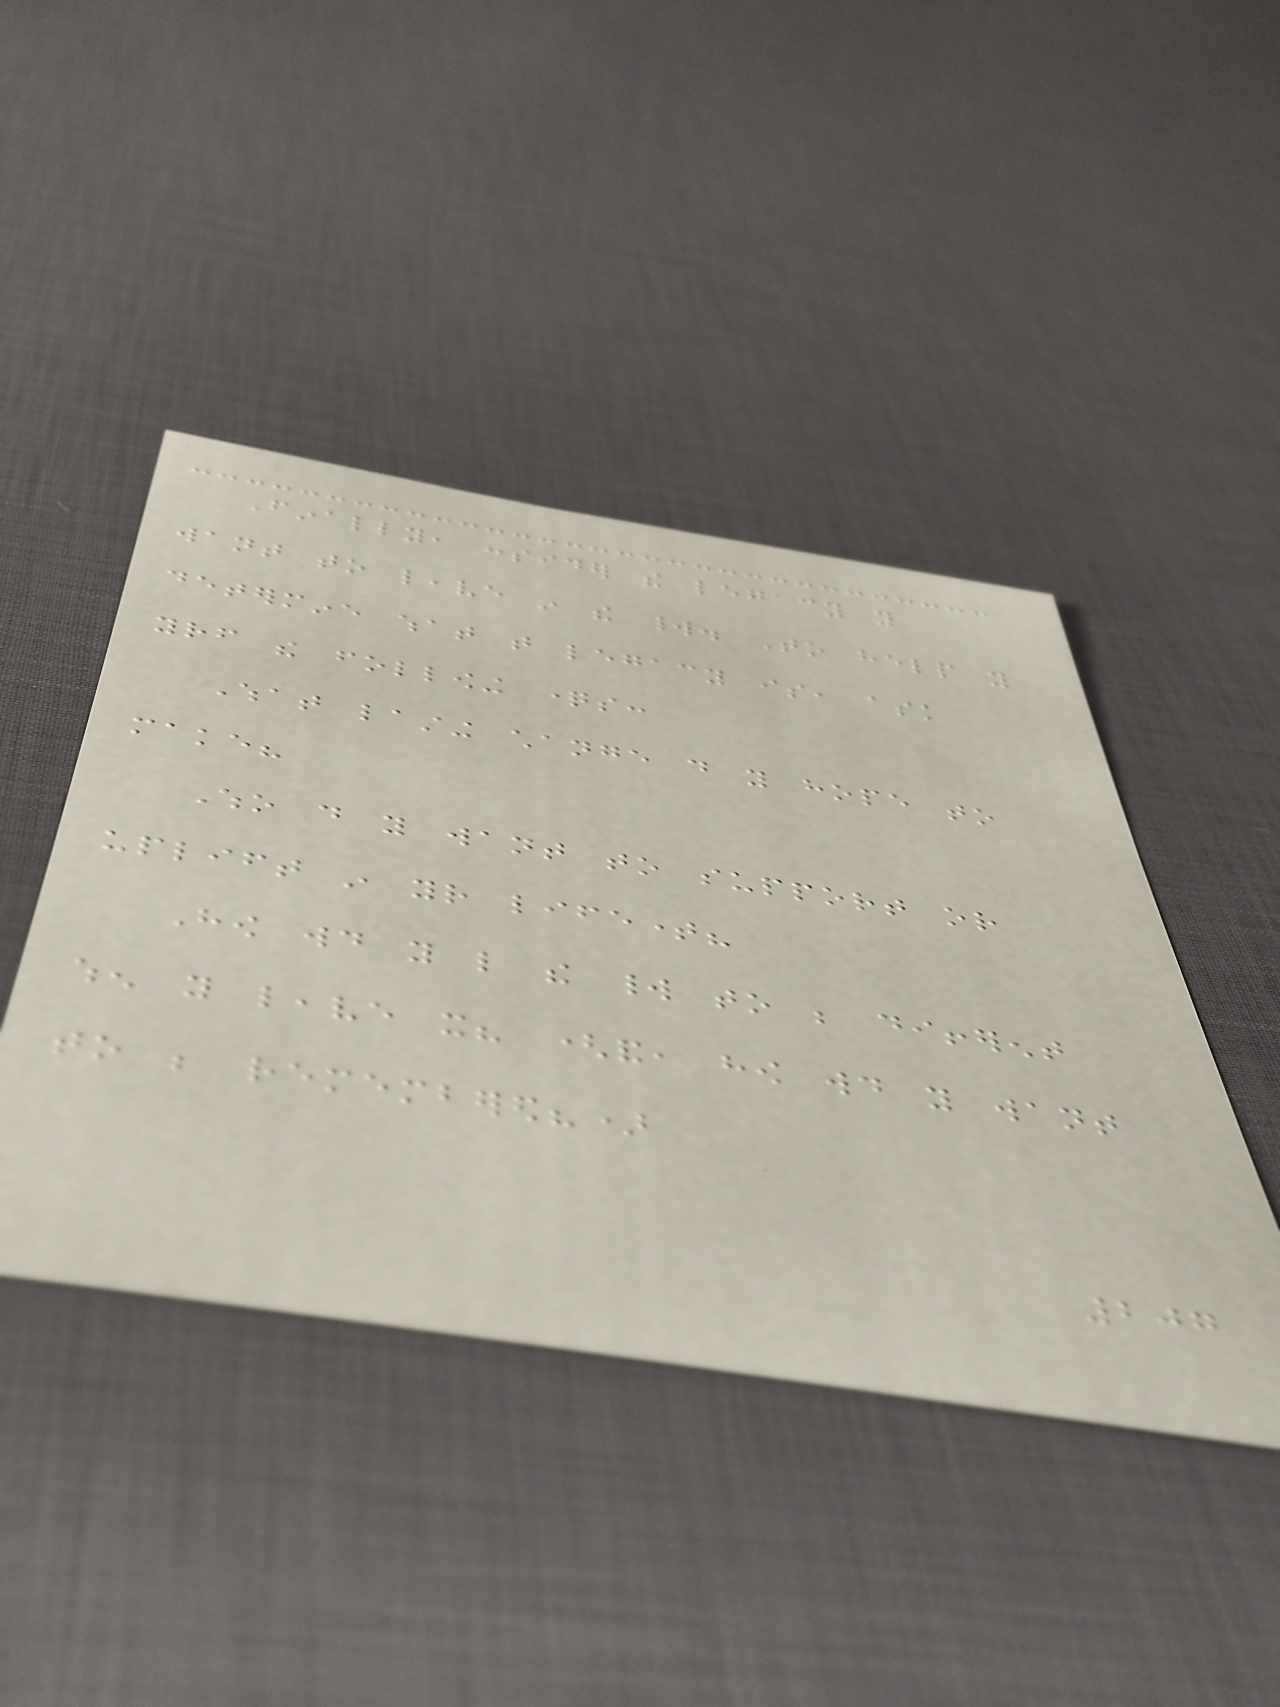Finally, consider the legacy you
want to leave in the world. To help you
determine what that legacy is, ask
yourself the following questions:
What lasting change do you hope to
make?
Who do you want to support or
uplift in your lifetime?
How would you like the world to be different
when you leave it? (and, how would you want
to be remembered?)
207
